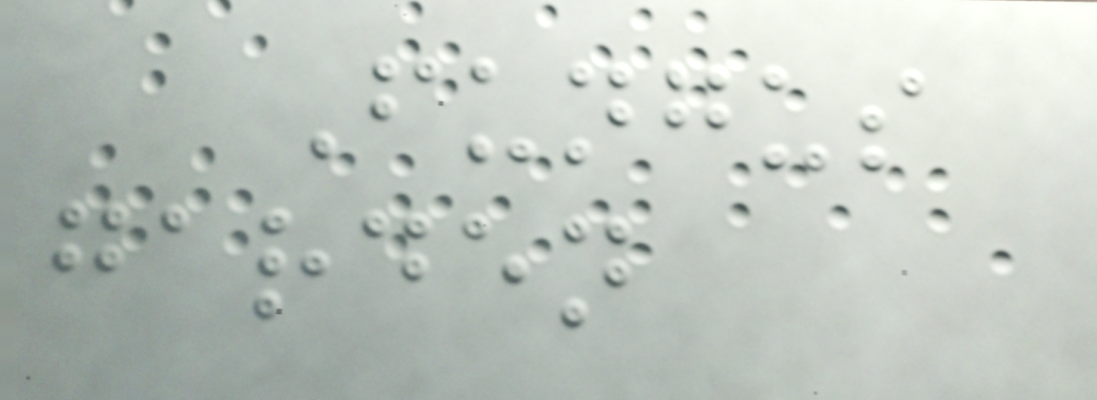Fungus
garden
